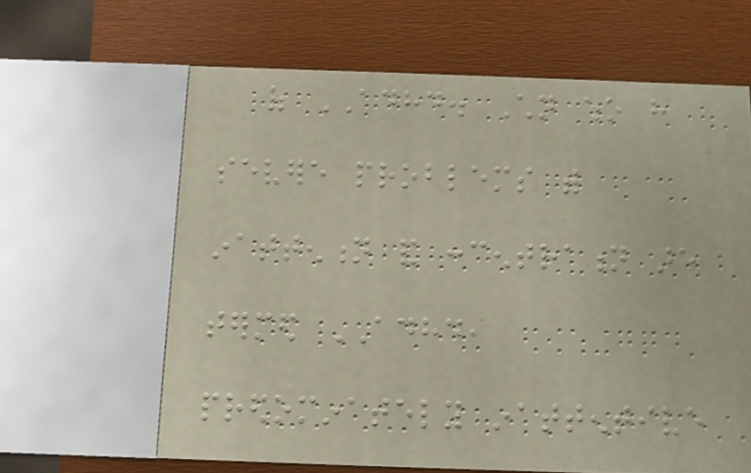of ADHD. Children who have
severe problems with
inattention and concentration are
termed ADHD,
predominately inattentive
